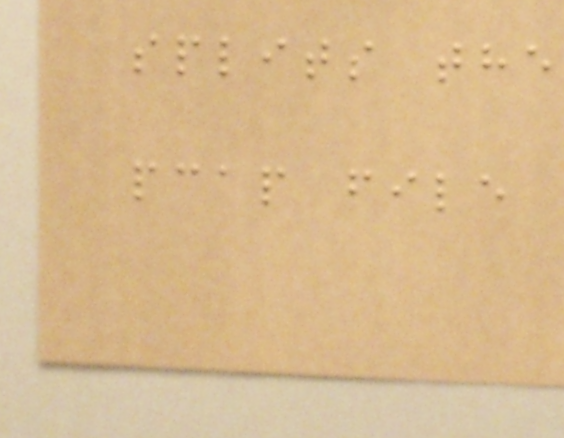splits the
pcap file
